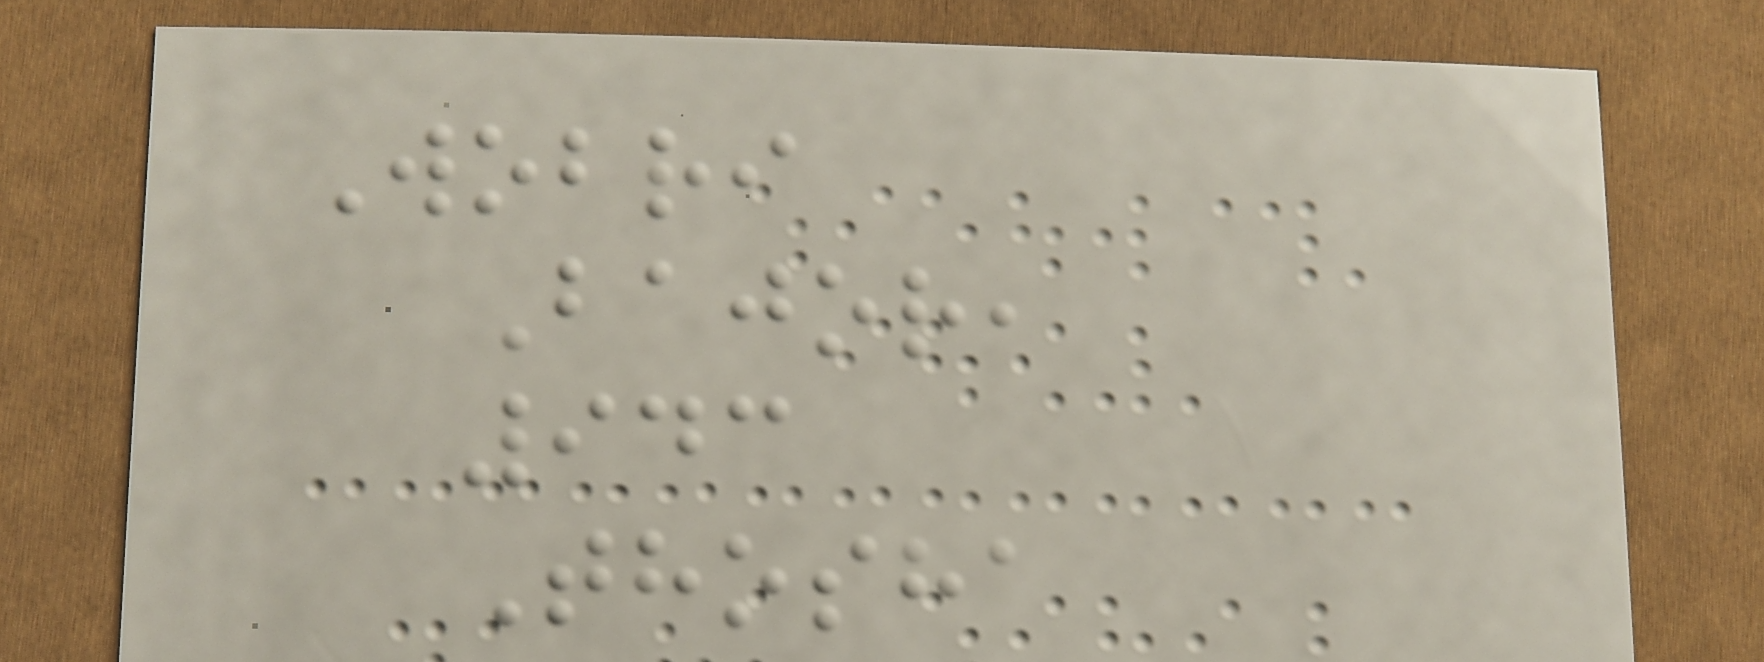Wobri
Bajor,
943
Thosha
